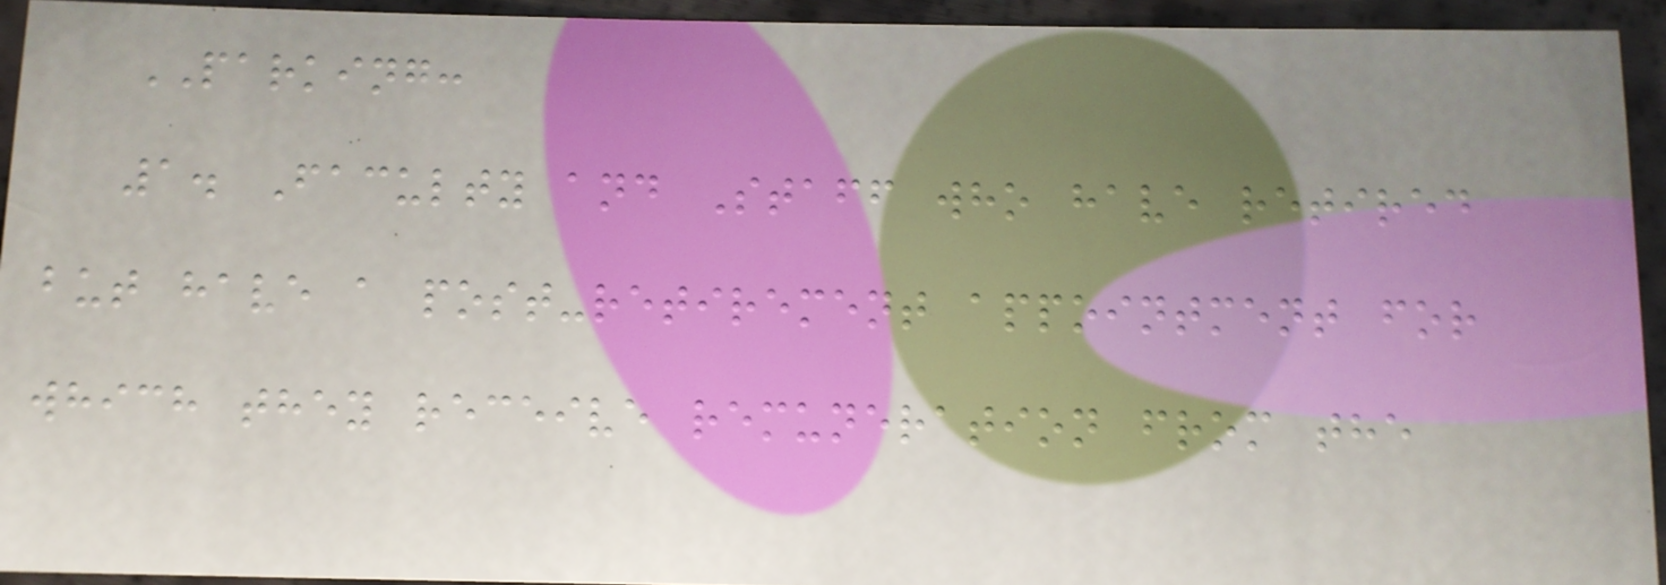PARKING:
1. Faculty and Staff who have retired
but have a post-retirement appointment for
which they receive remuneration from the
